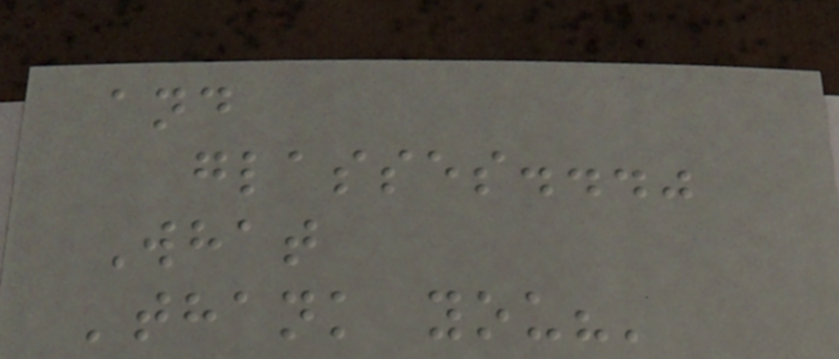and
glasses..."
What
'thank you?'
